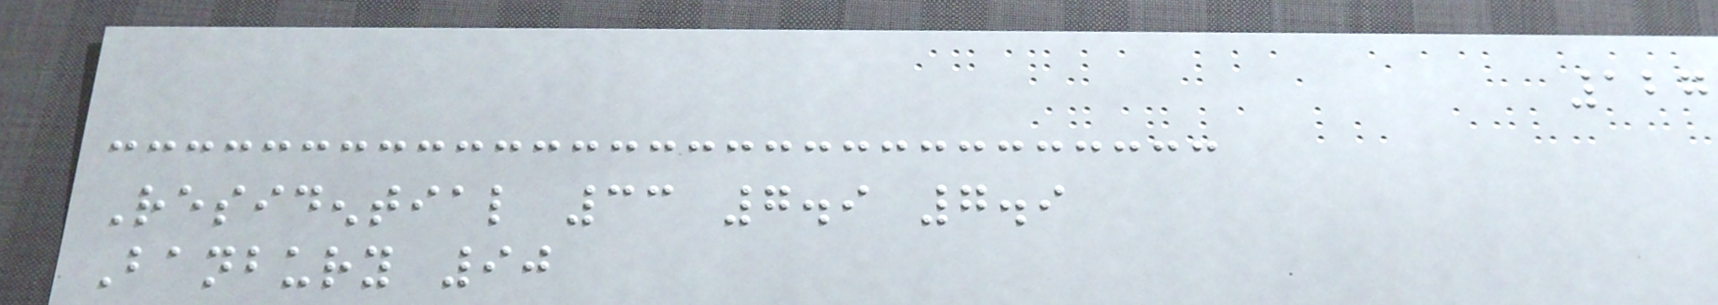127
Residential 33 7.9 7.9
Banbury 90
